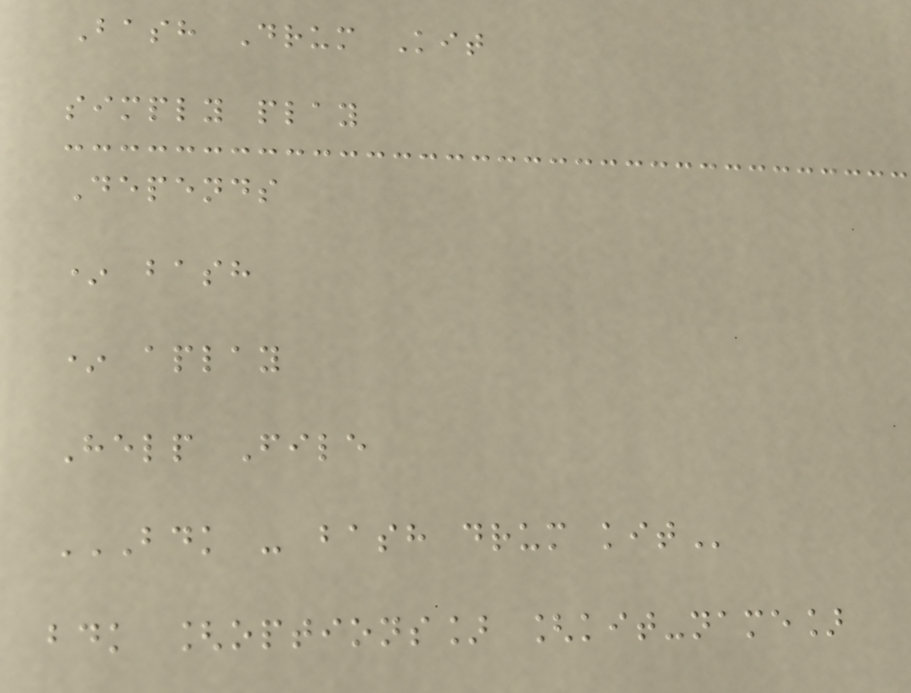Bash Drum Kit
simply play
Depends
* bash
* aplay
Help File
BDK - BASH DRUM KIT
bdk [options] [kit-name]
